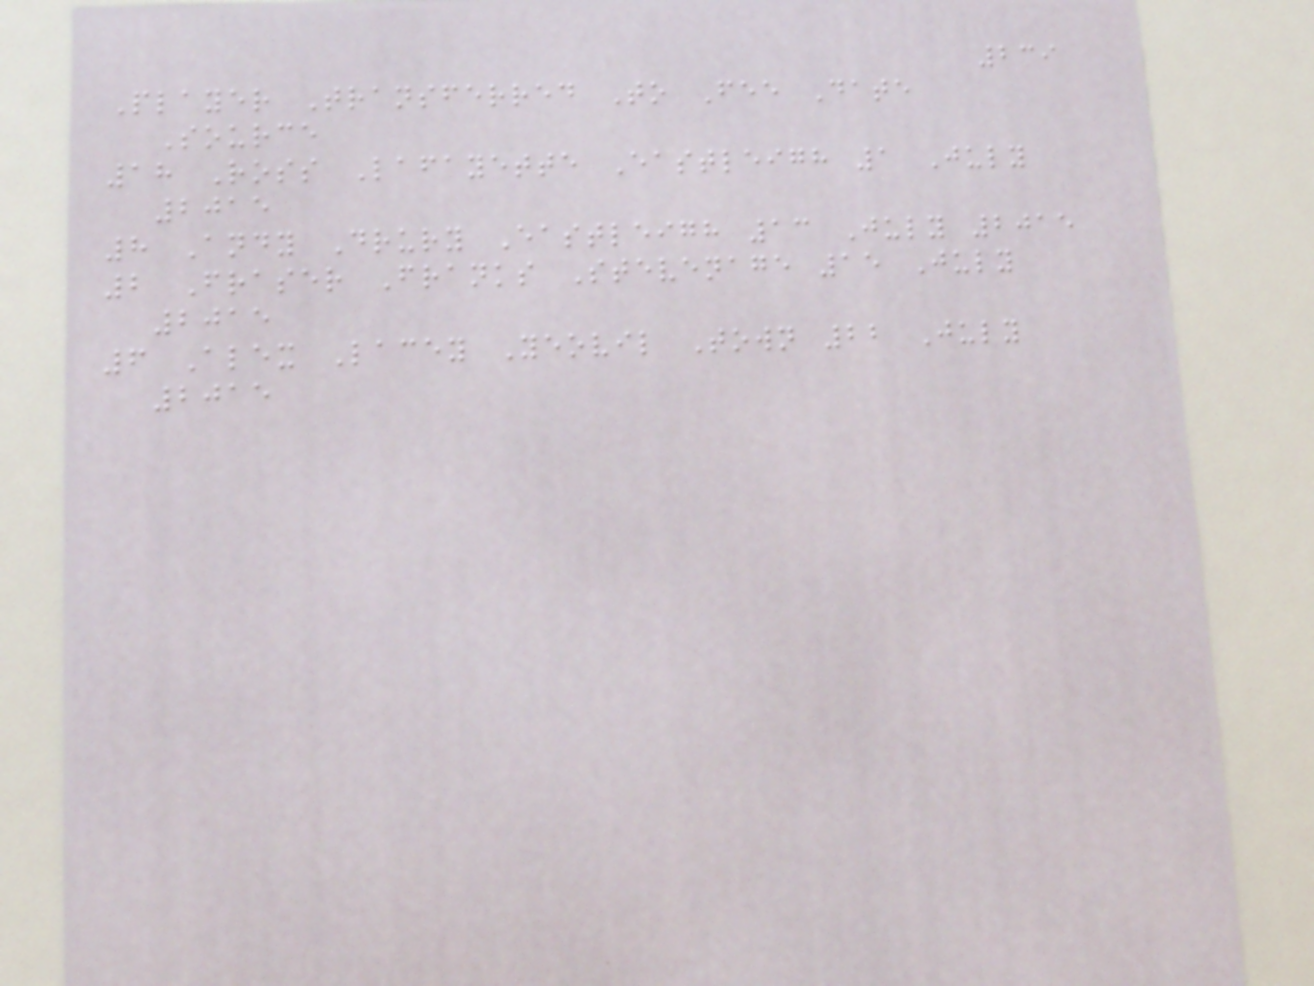239
Player Transferred To Fee Date
Source
18 Ross Lafayette Eastleigh 1 July
2015
8 Andy Drury Eastleigh 13 July 2015
2 Fraser Franks Stevenage 15 July
2015
6 Alex Lacey Yeovil Town 22 July
2015
